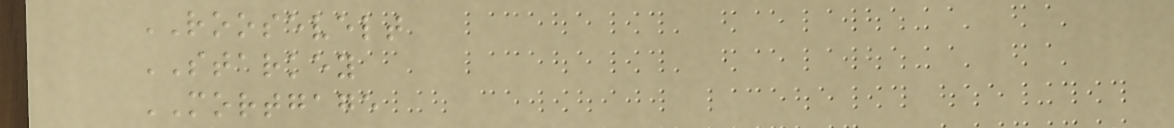ROOSEVELT
STARKEY
MORTGAGE
